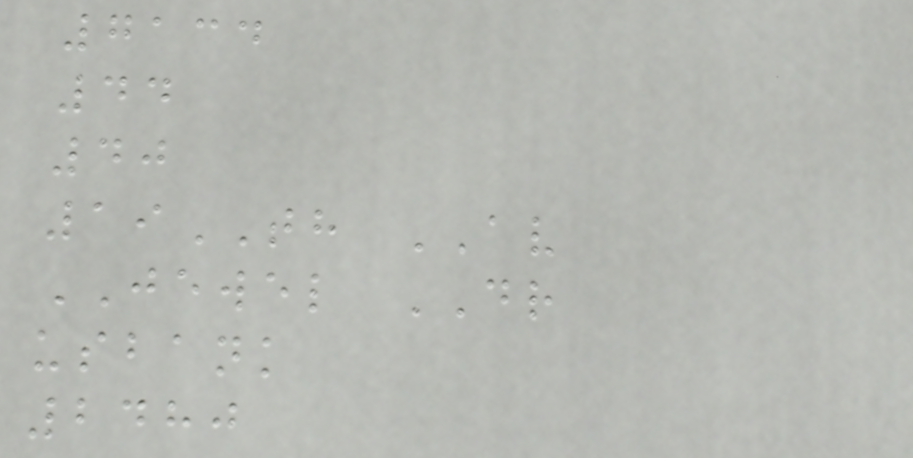7134
44
40
19TH AV
JEWEL DR
usbank
2480
